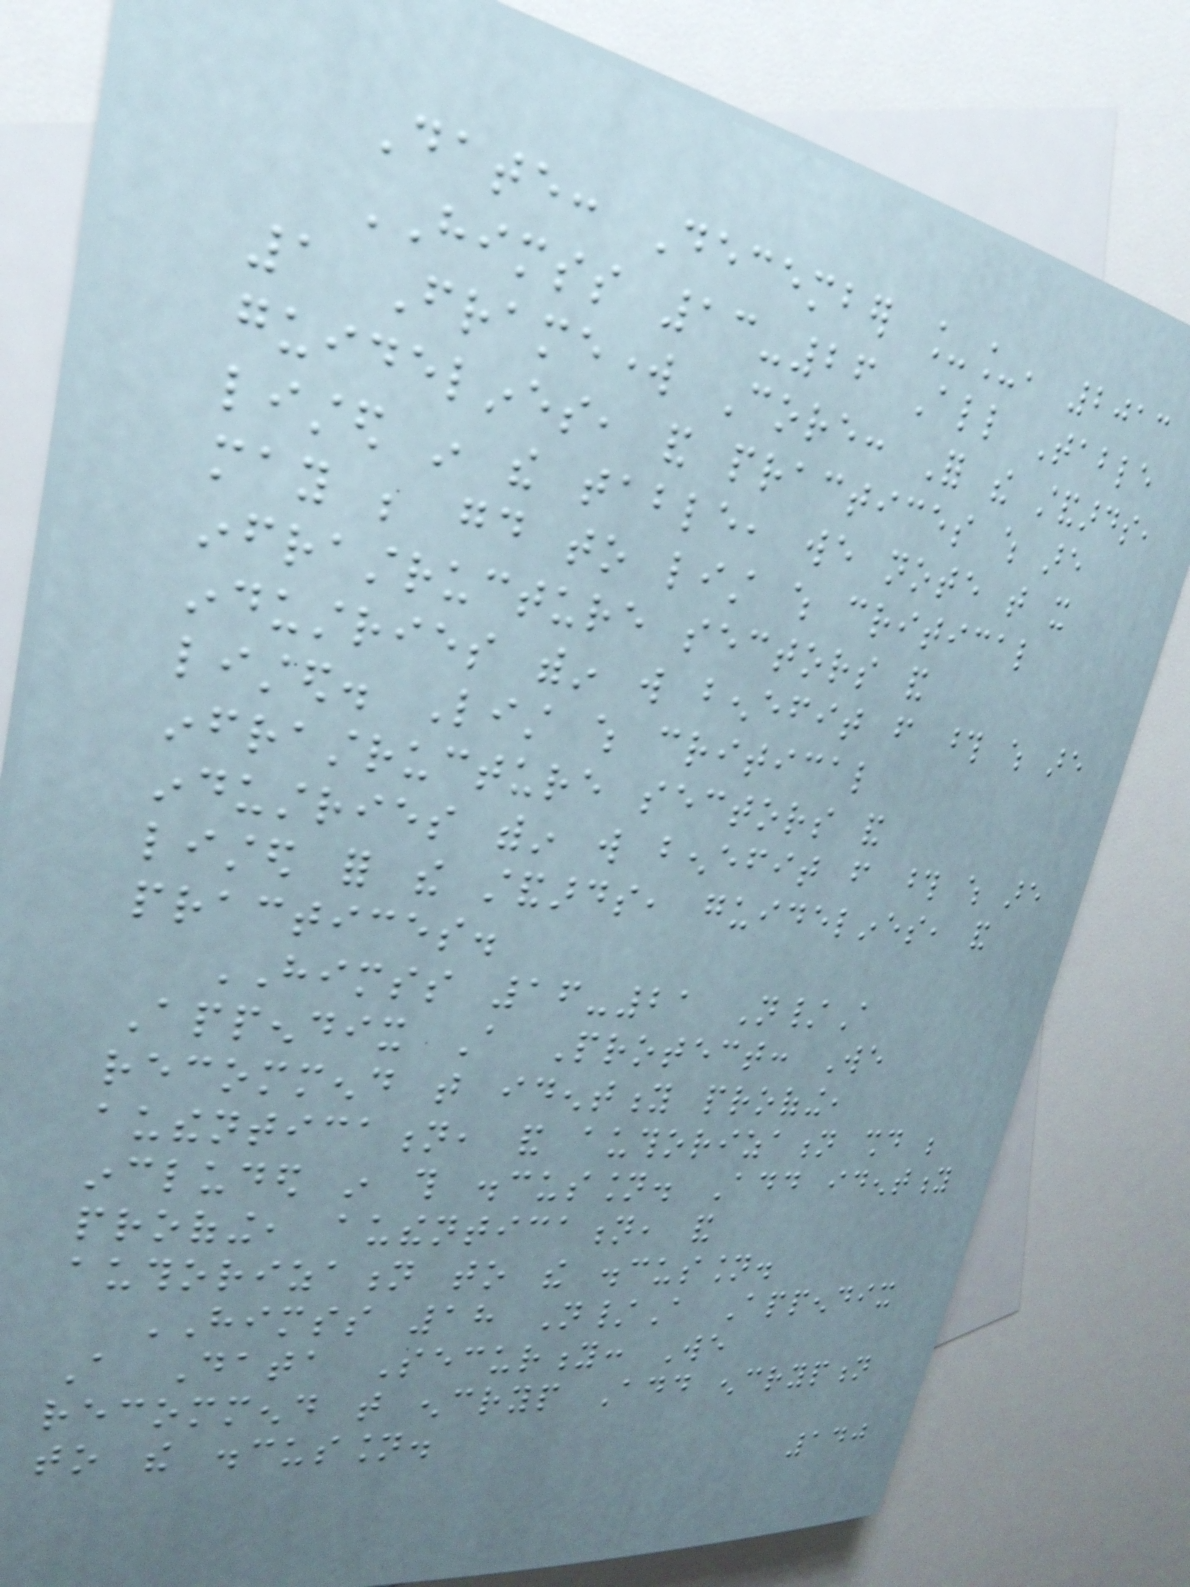Date: December __, 2013
HIMSS 13-26 All Table
1 Framework Core: For the standards,
guidelines, and practices which are
listed in the table, we note that it
may be good to list which critical
infrastructure sectors and
industries within will benefit from those which are
listed. List which critical
infrastructure sectors and
industries within will benefit from those which are
listed for the standards, guidelines, and
practices.
HIMSS 16-21 N/A
Appendix A Protect: We
recommend that identity proofing,
authentication, and authorization should be
included in this discussion. Add identity
proofing, authentication, and
authorization to the discussion.
HIMSS 18 N/A Appendix
A Data Security: We
recommend that encryp Add encryption
to the discussion.
140
